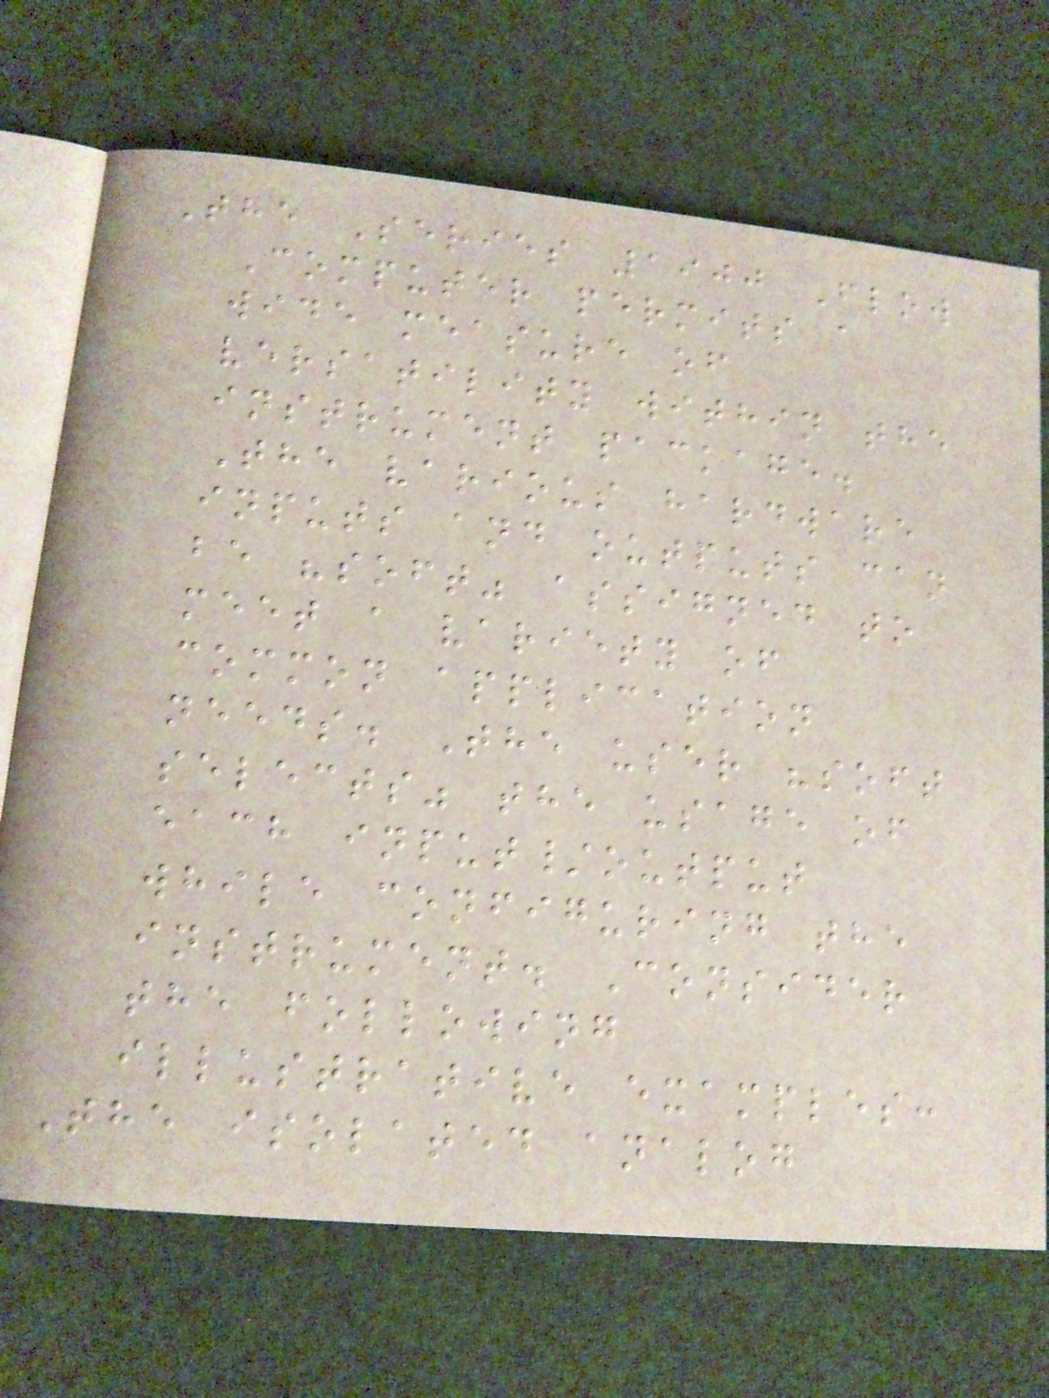The Series 1900 Flow
Computer permits a
wide measure of
versatility within the
instrument package.
The various hardware
inputs and outputs can
be "soft" assigned to
meet a variety of
common application
needs. The user "soft
selects" the usage of
each input/output
while configuring the
instrument. Consider
the following
illustrative examples:
The isolated analog
